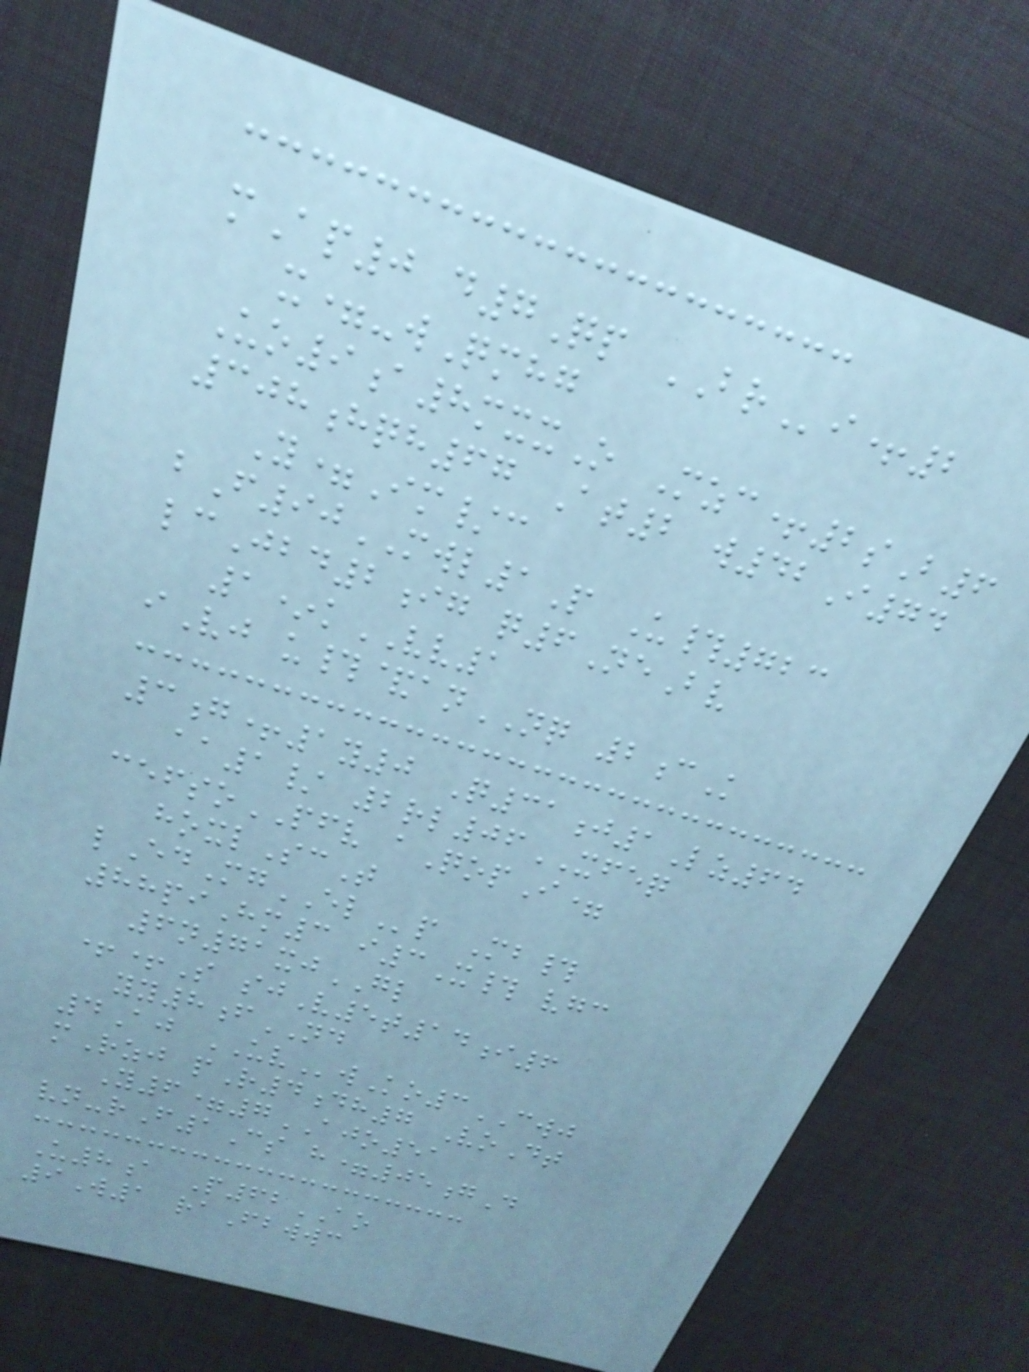mAp0 d7Qp BRi+2
x=-wQmhg
Uo9a8mxxO Mzc+2sB6
308hqh67 At2 w42I74
Y=Im/c
bF90MWL1P U#723
lcJbd2ig q6NeBv
1*kVV1
iVj u#&anNQ 2cK
3g+1y0 Q31j1Lz64
aa1/ 2rl06XFEQ
cefsoPFV aQopI=
hoxlScT
lEdMgELp Mb#
88piHm3 i3X# vgc
6n71xjGL
++S sjV5t14i6
yy8fND
4Aj UVwKo3CWJ
mRzj pR4dh7 VoDt
Y6=7AJO51
vn-rF1Cs h=05gD
U8a P62AO
9W1 raFbwwc
